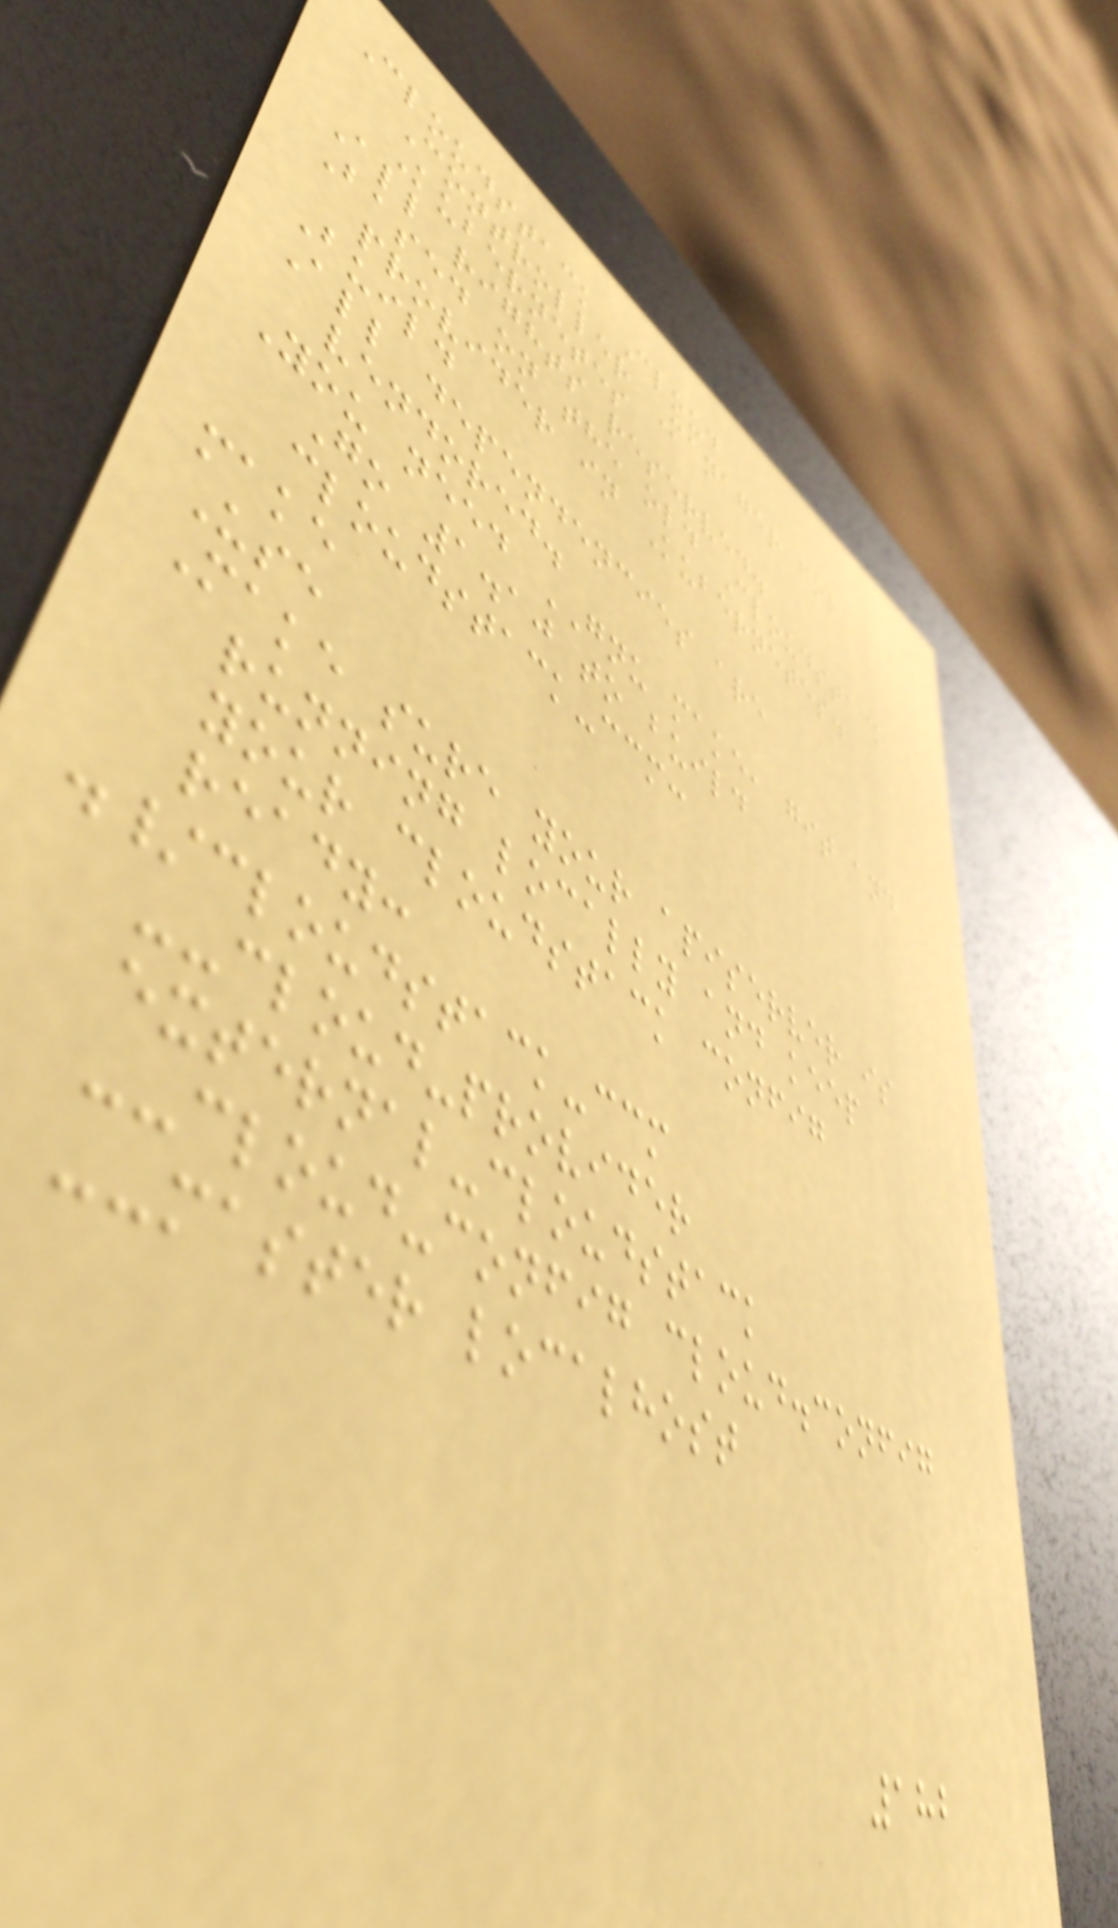Cloudstack Cloud
Controller Manager for
Kubernetes
All rights reserved.
Based on the old Cloudstack
provider in Kubernetes.
Build
All dependencies are
vendored.
You need GNU make, git and
Go 1.10 to build
cloudstack-ccm:
make
Use
Make sure your apiserver is
running locally and keep
your cloudstack config
ready:
./cloudstack-ccm
--cloud-provider
external-cloudstack
--cloud-config cloud.config
--master localhost
182
